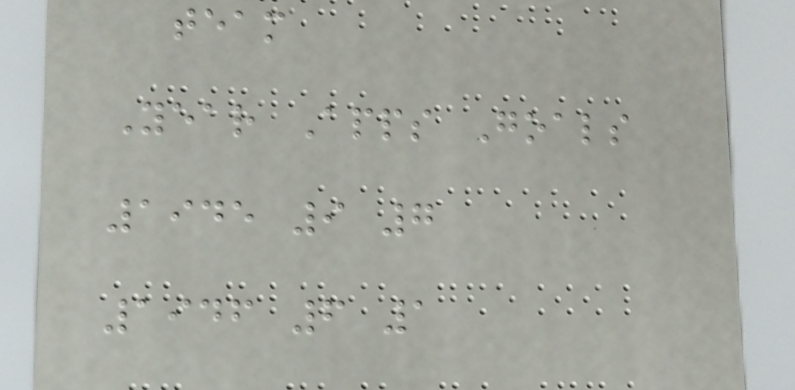team
Year Apps Goals
1945 9 7
1946 6 1
